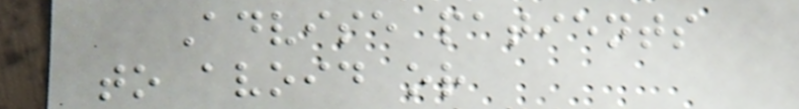Advise patients
to avoid or
